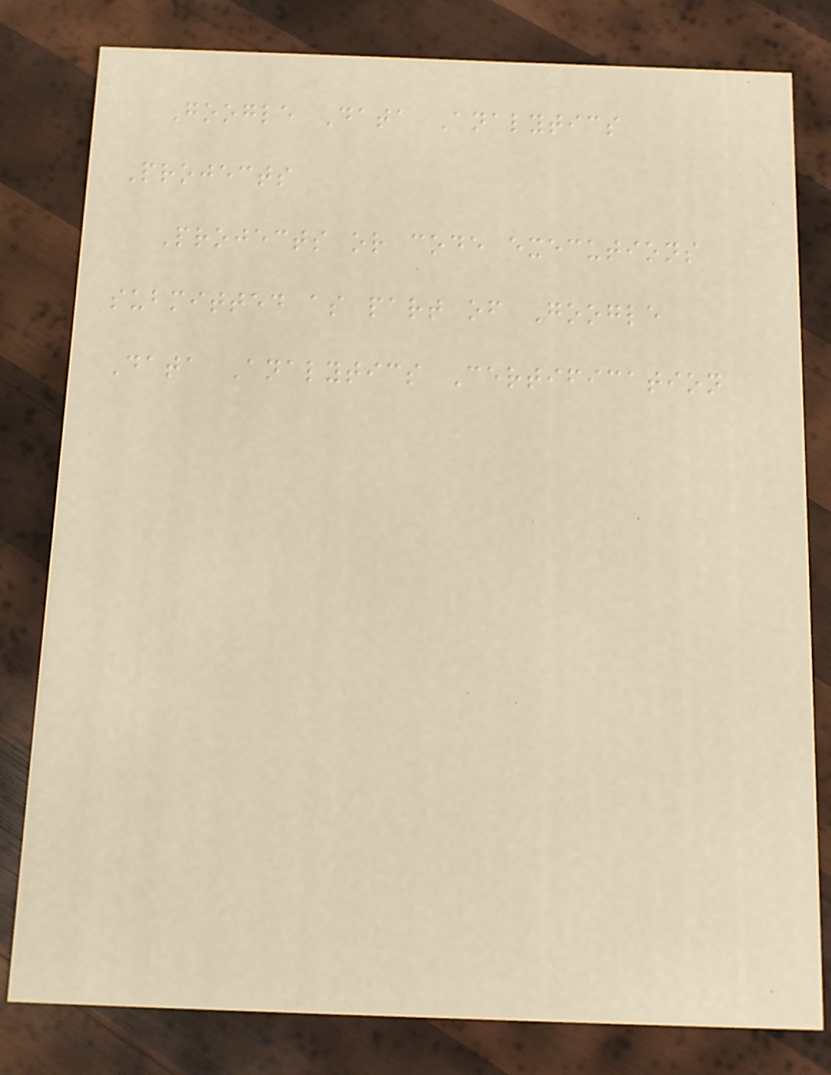Google Data Analytics
Projects
Projects or code executions
submitted as part of Google
Data Analytics Certification
